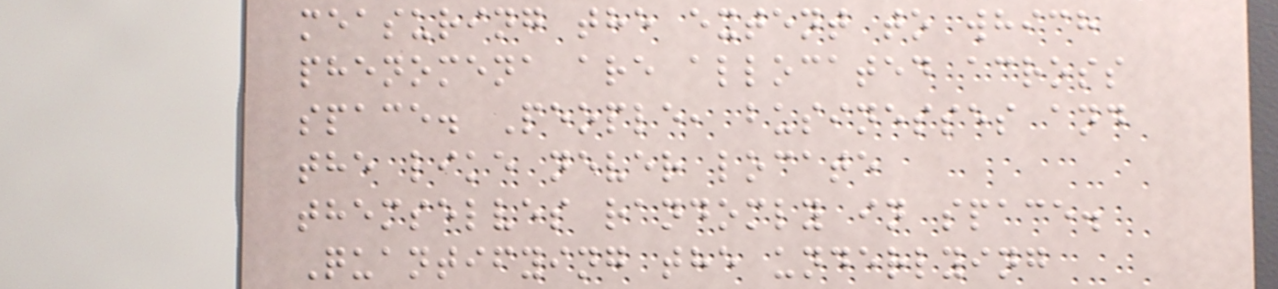measuring the extent to which
phenomena are allocated across
space. People, businesses and
the like never locate
themselves randomly in space.
Quantifying the underlying
